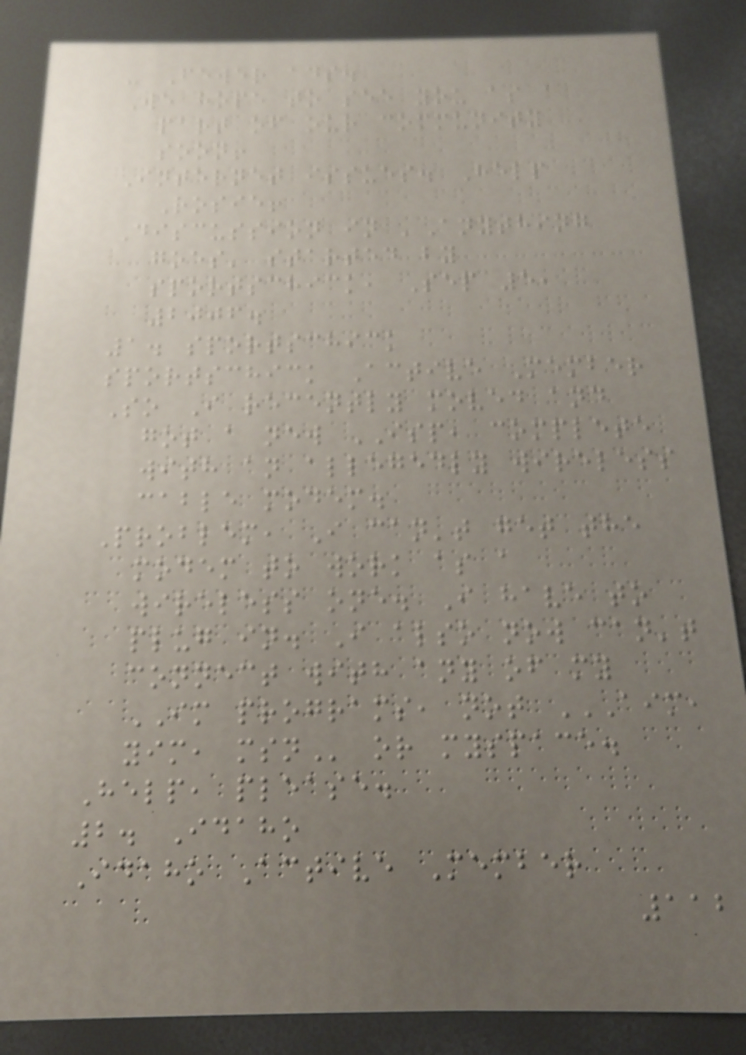- Fewer ads.
We hope to see you as a
part of our community
soon!
Internet issues. Help
Rosie!
Discussion in 'Anything
goes' started by
sportschick, Sep 5,
2006.
1. sportschick
sportschick Active Member
So I recently moved and
got a new ISP, complete
with an allegedly wireless
cable modem.
Problem, I can't get the
modem to work as a
wireless one. I have to
plug in. I also now can't
connect with any of my
IM programs, not AIM,
YIM, MSN or myspace.
Help, please.
2. Idaho
Idaho Active Member
112
